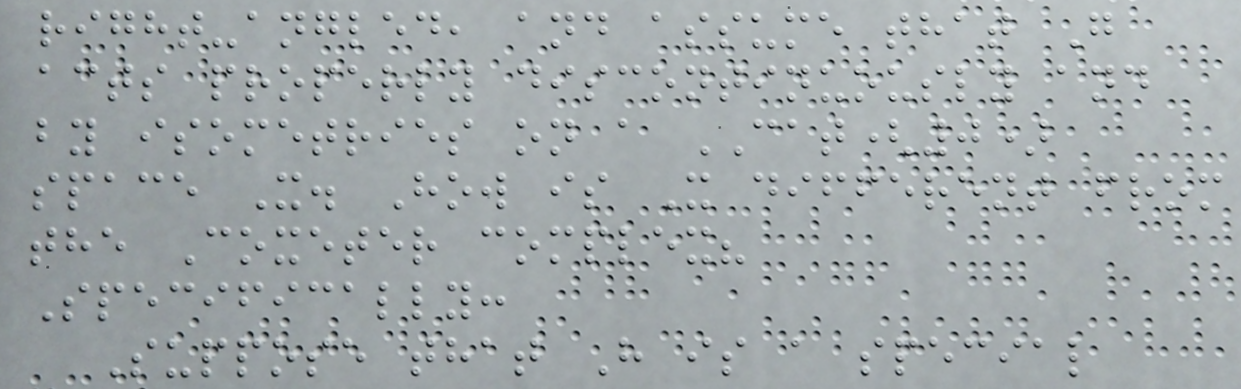right-angled, and assume that G
acts properly discontinuously and
by isometries on a CAT(0)
space X. How is X different from
the Coxeter complex?
Specifically:
Suppose that H is a special
